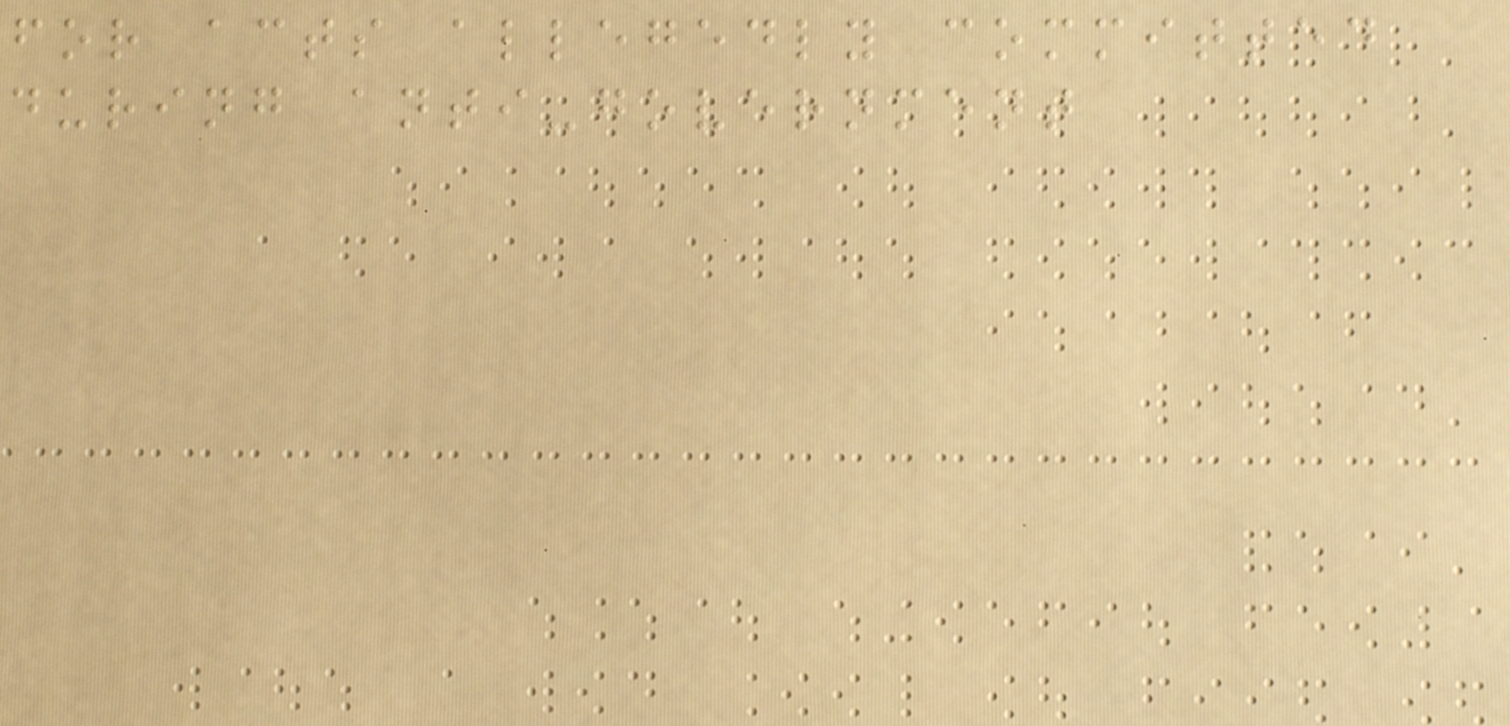for acts allegedly committed
during anti-government
